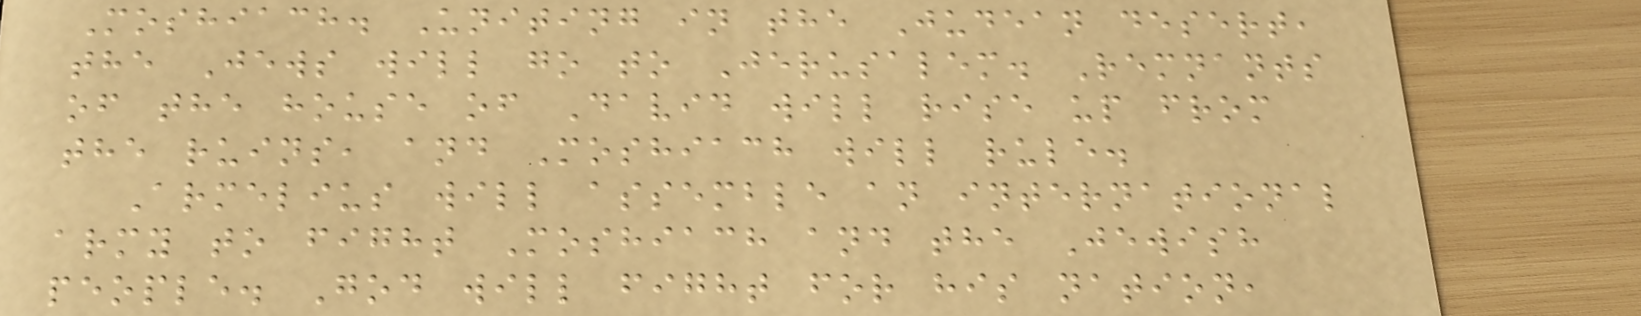Moshiach. Uniting in the Judean desert,
the Jews will go to Jerusalem. Remnants
of the house of David will rise up from
the ruins, and Moshiach will rule.
Armelius will assemble an international
army to fight Moshiach and the Jewish
people. God will fight for his nation,
